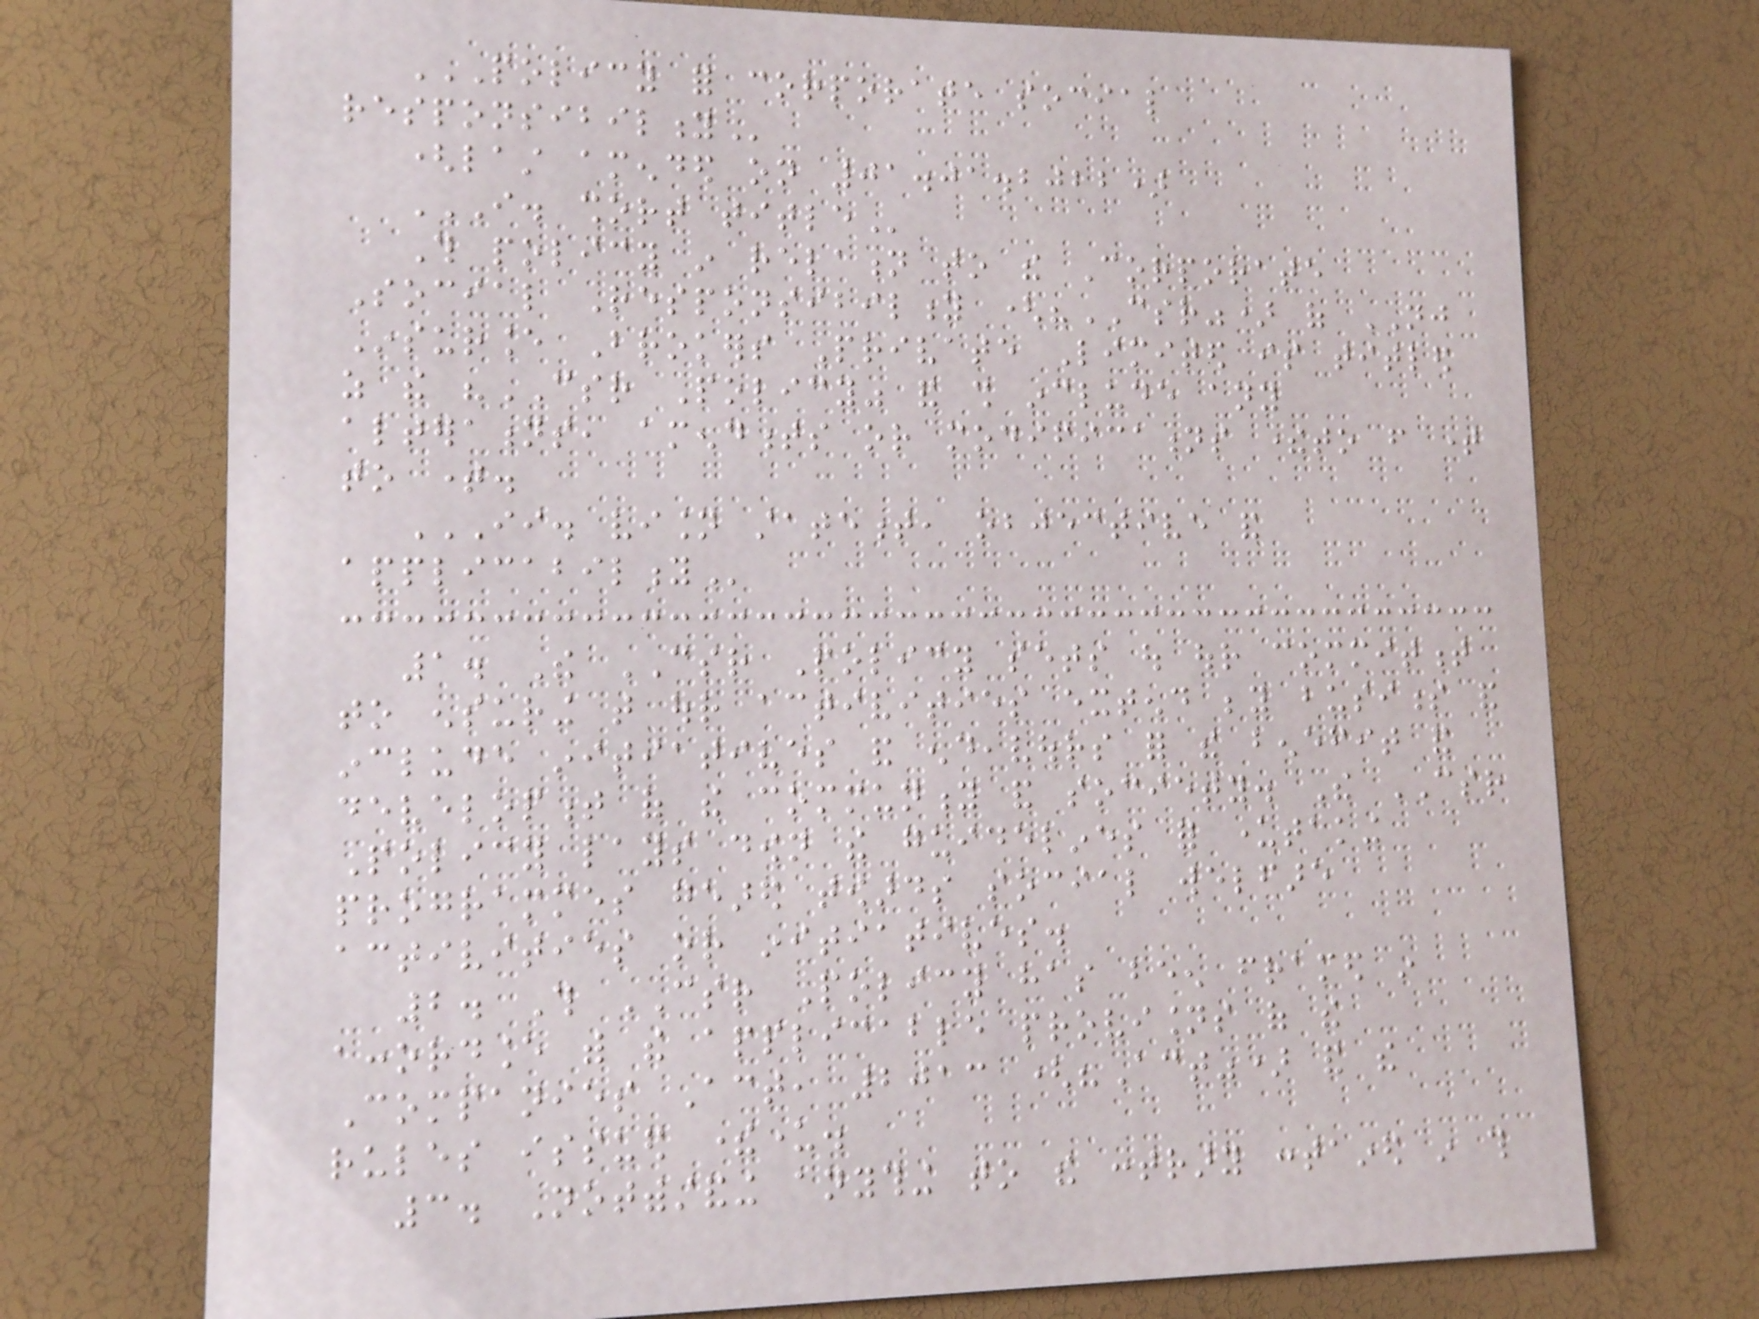POLICY FOR CORPORATE SOCIAL
RESPONSIBILITY
(last amended on 01.01.2022)
I. SHORT TITLE
This policy in relation to the Corporate
Social Responsibility ("CSR") of NJ
Insurance Brokers Private Limited is titled
as the "CSR Policy" and shall include any
alterations, amendments or modifications thereto from time
to time.
II. VISION STATEMENT, OBJECTIVE AND
APPLICABILITY
1. The CSR Policy sets out our commitment
to ensuring that our activities extend beyond business and
include initiatives and endeavours for the benefit and
development of the community and society. The CSR
Policy lays down the guidelines for undertaking
programmes geared towards social welfare
activities or initiatives.
2. This CSR Policy has been framed in
accordance with the applicable provisions of the
Companies Act, 2013 ("Act") and the
rules issued thereunder.
3. Notwithstanding anything to the contrary contained in this
